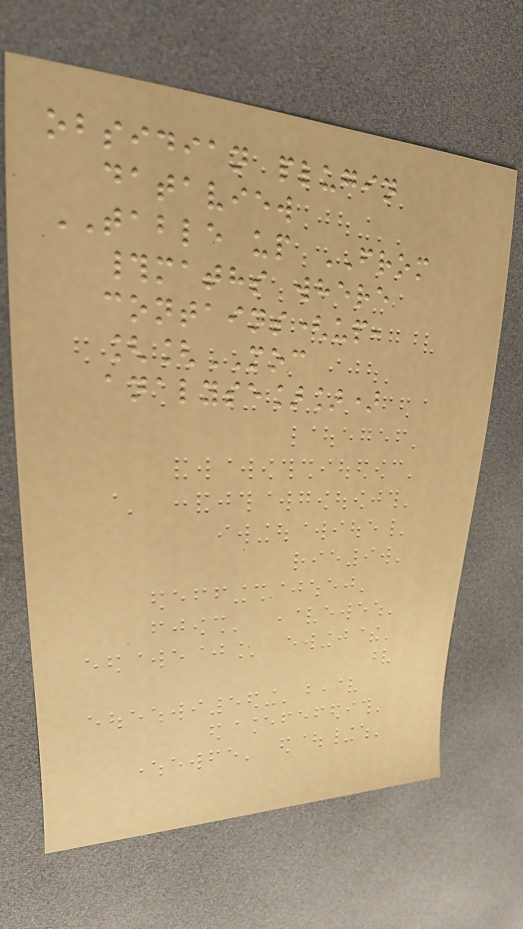obsidian plugin
dataview
TABLE up FROM
#maths where
contains(up,
[[MOC
analyse]])
